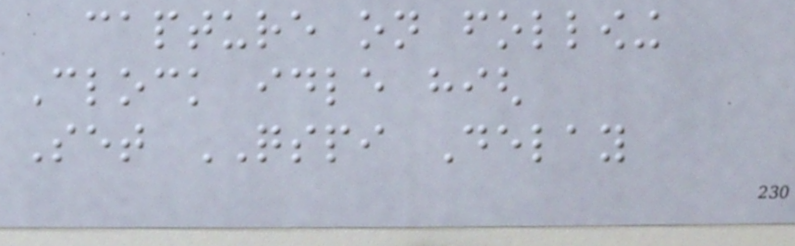capture on following
Clock idle high
Set QSPI Delay
